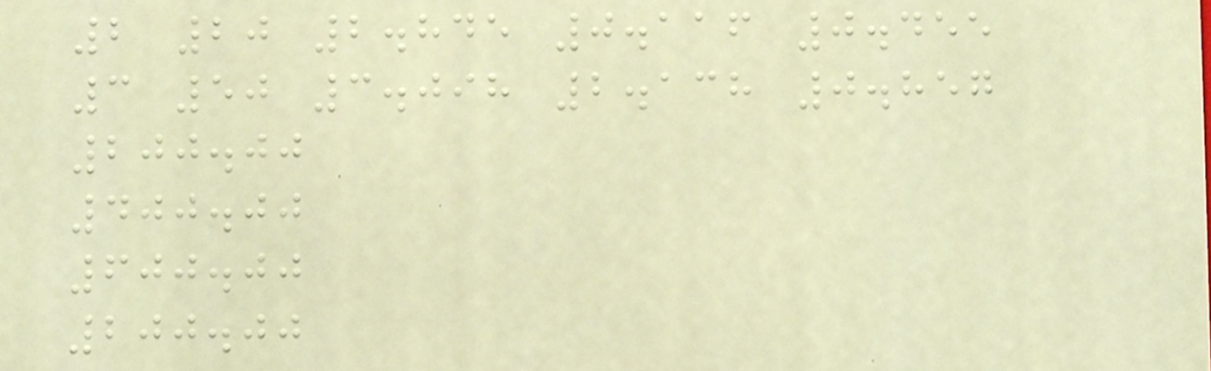2 20 2.845 0.116 0.455
3 50 3.098 2.138 0.857
200.00
400.00
600.00
200.00
